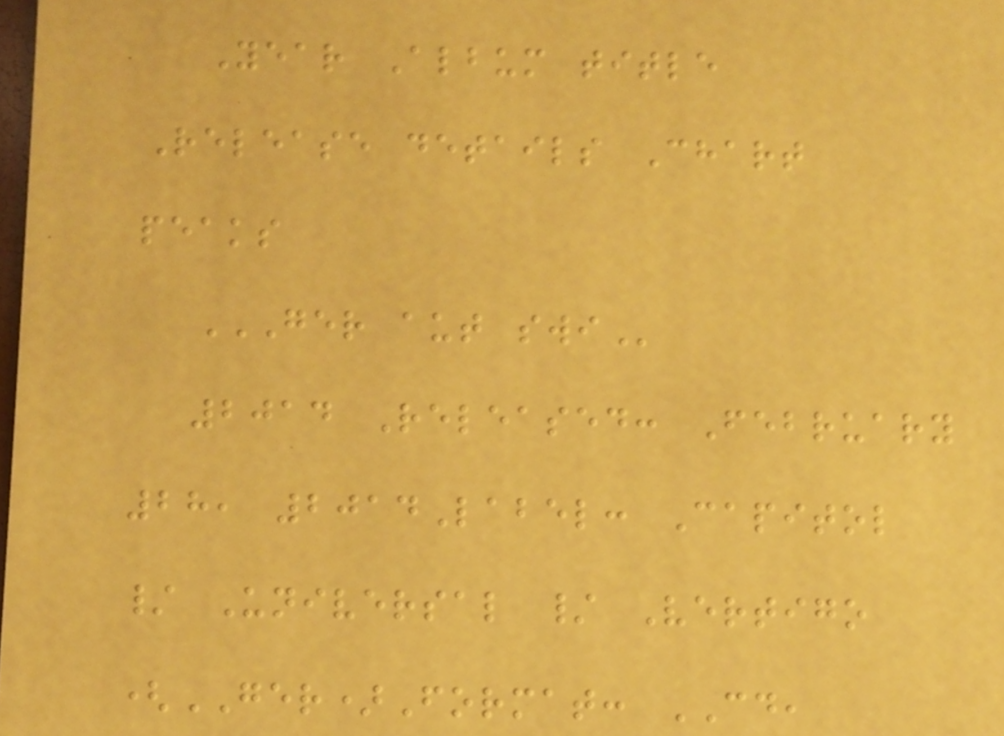Year Album title
Release details Chart
peaks
GER AUT SWI
2014 Released: February
28, 2014Label: Capitol
/ Universal / Vertigo
(GER)Format: CD,
